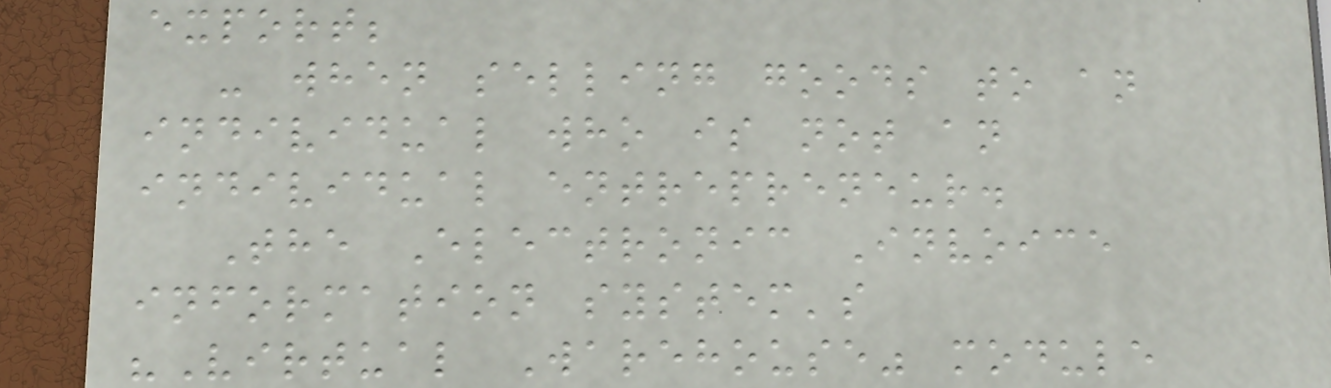export;
- when selling goods to an
individual who is not an
individual entrepreneur.
The Electronic Invoice
information system's
"Virtual Warehouse" module
